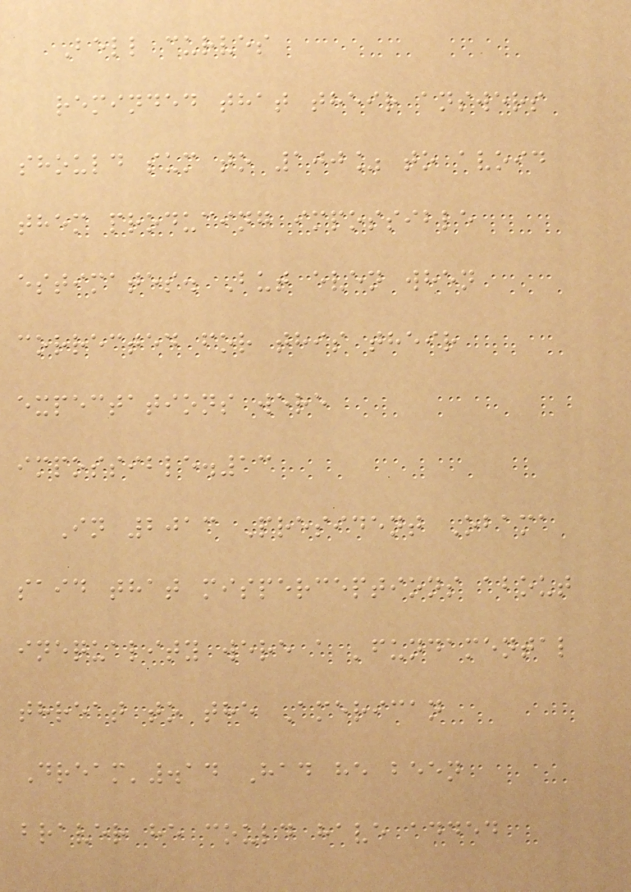Bell curves
reminded that their answers
should sum to 100% to avoid
them producing impossible
estimates. But even when
corrected for this their
expectations were
impossible.13
In 2013 President Obama
said that misperceptions about
inequality were a 'fundamental
threat to the American
Dream'.14 Had he been
braver he could have added
